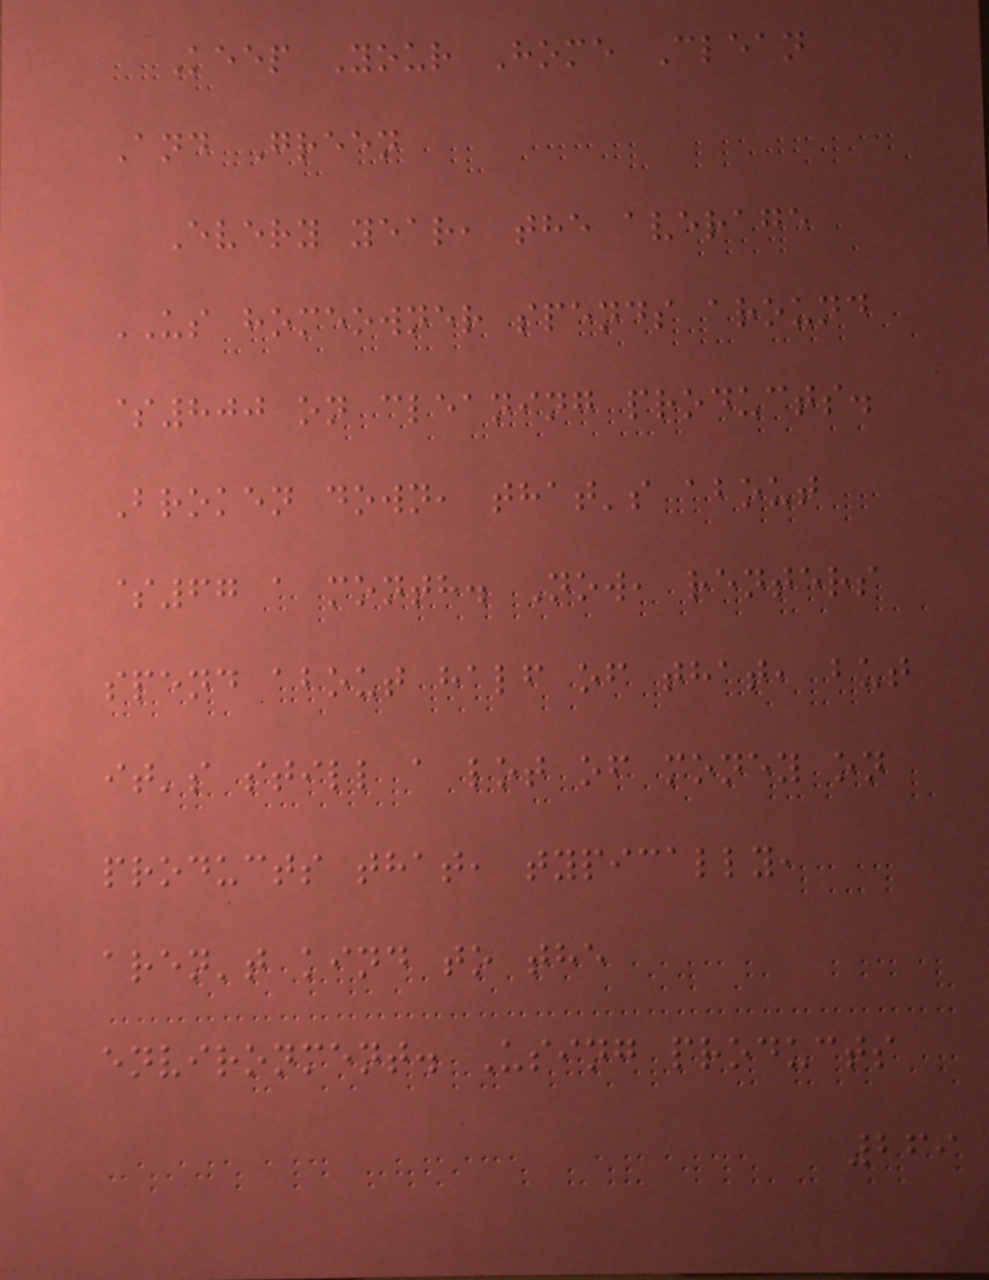Keep Your Home Clean
And Green
Every year, the average
US homeowner spends around
$800 on cleaning products.
Broken down, that's about
$67 a month. Now, renters
spend about half of that, but
it's still a lot of money on
products that, typically,
aren't kind to the
environment. Using products
269
